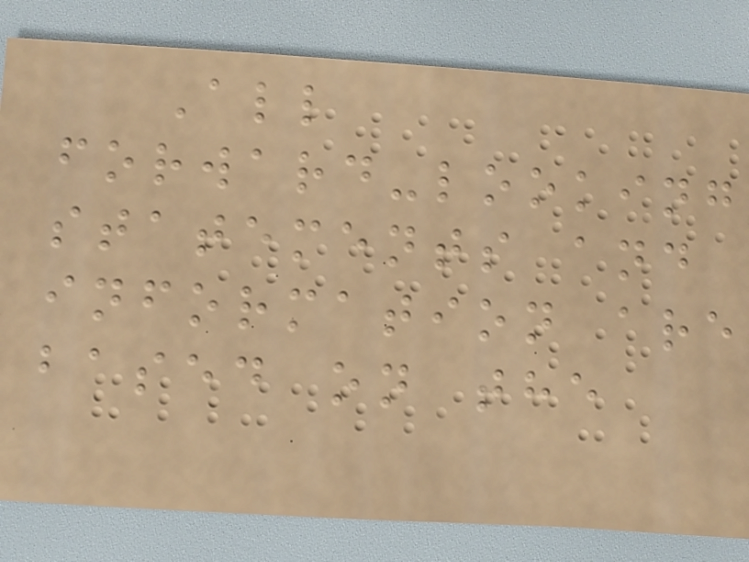All
forward-looking
statements and
information are
based on the
